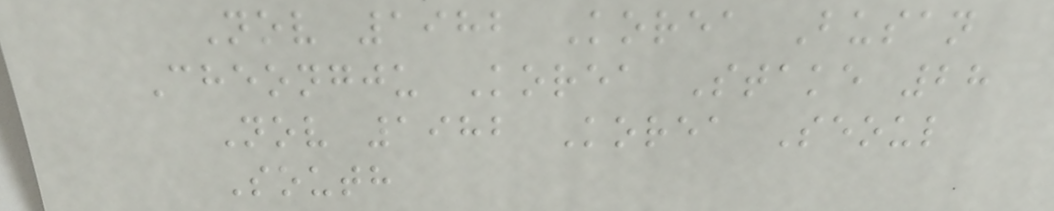Nov 1982 Korea Busan
Cheongju Korea Stake 28
Nov 1982 Korea Seoul
South
